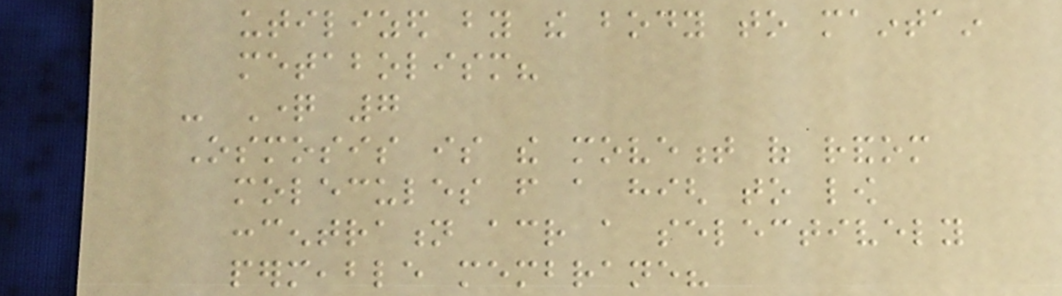utilized by the body to maintain
metabolism?
- Question 7
Osmosis is the movement of random
molecules from a high to low
concentration across a selectively
permeable membrane?
